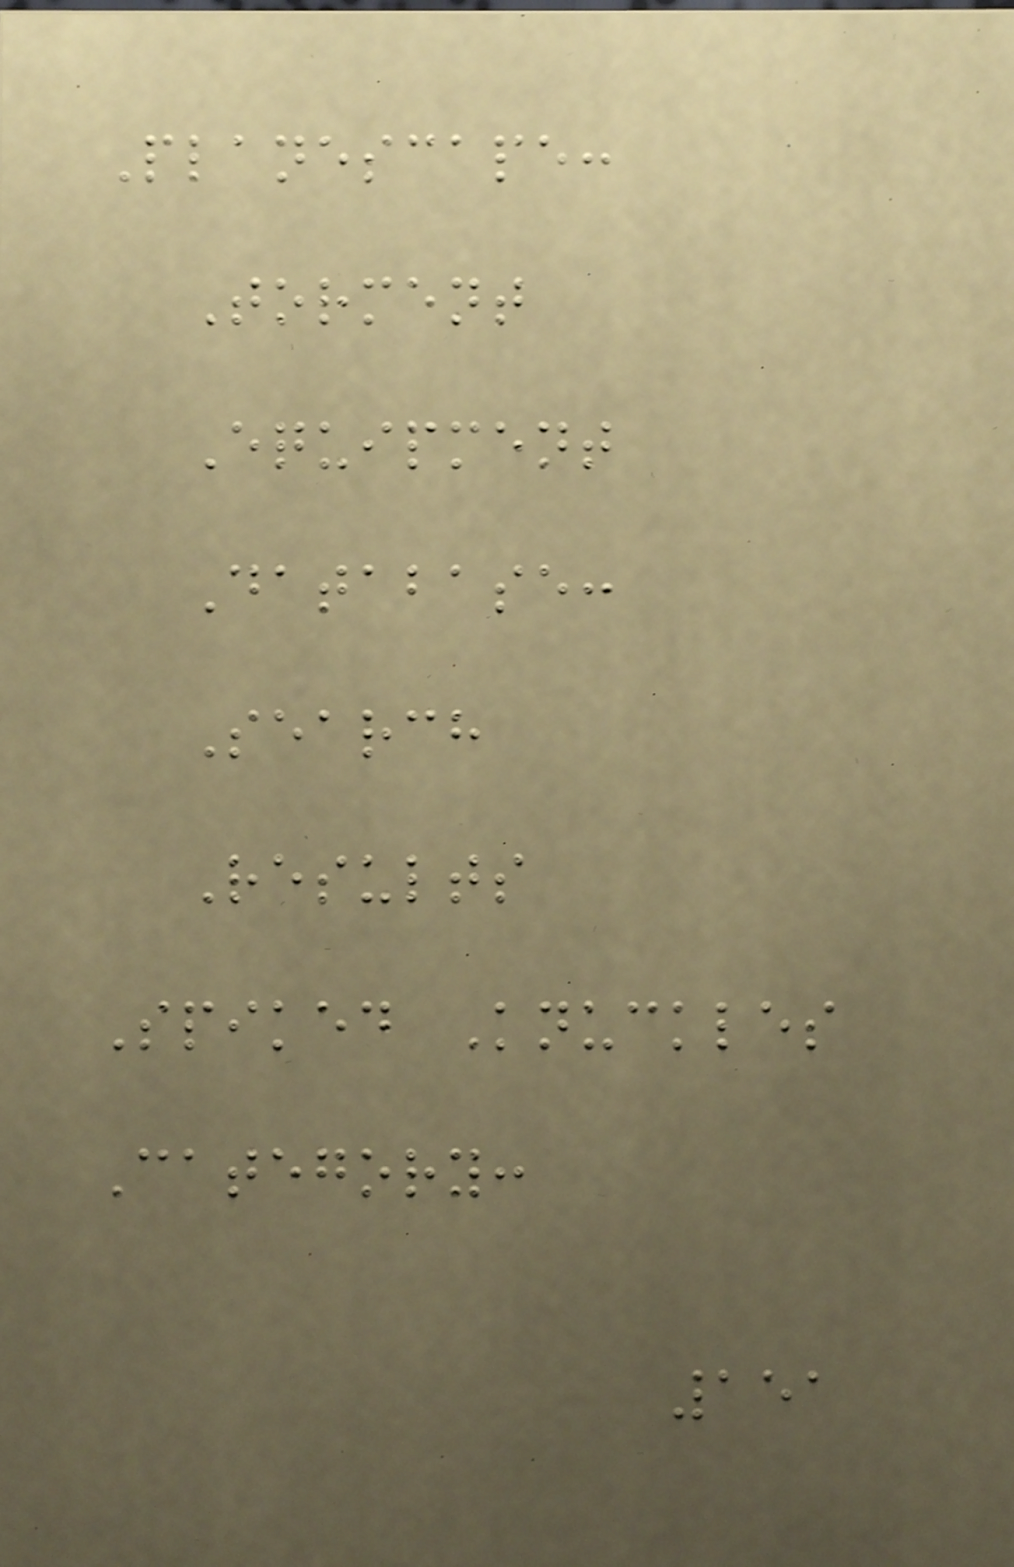Planescape:
Torment
Equipment
Database:
Search
Results
Spiked Knuckles
Category:
151
